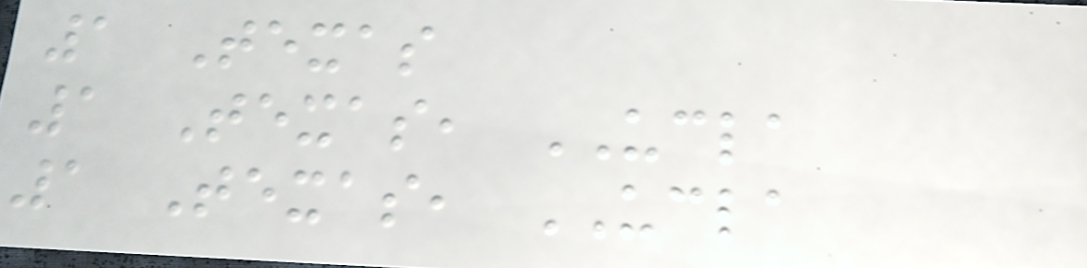1 Texas
1 Texas, UCLA
1 Texas, UCLA
